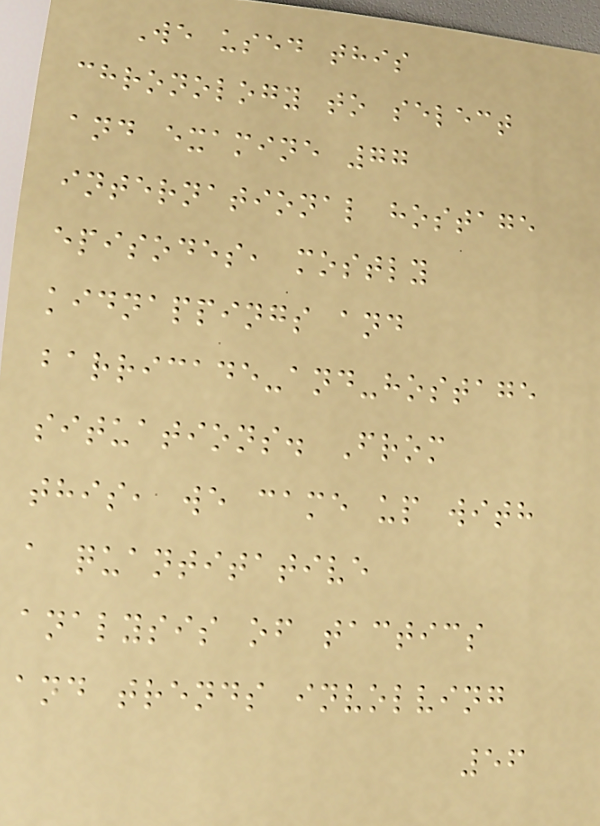We used this
chronology to select
and examine 77
international hostage
episodes, mostly
kidnappings and
barricade-and-hostage
situations. From
this, we came up with
a quantitative
analysis of tactics
and trends involving
56
